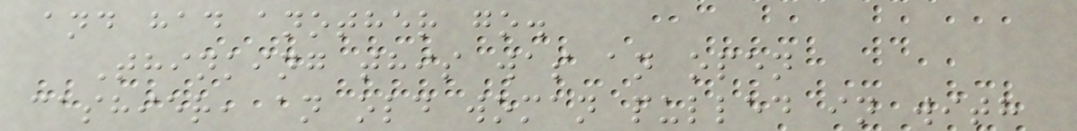and had another go.
Thinking this was an open
cashier, an old woman pulled in with
